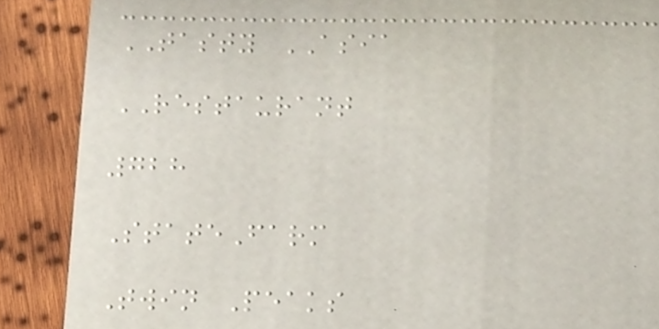TASTY ASIA
RESTAURANT
728
StateFarm
Twin Peaks
